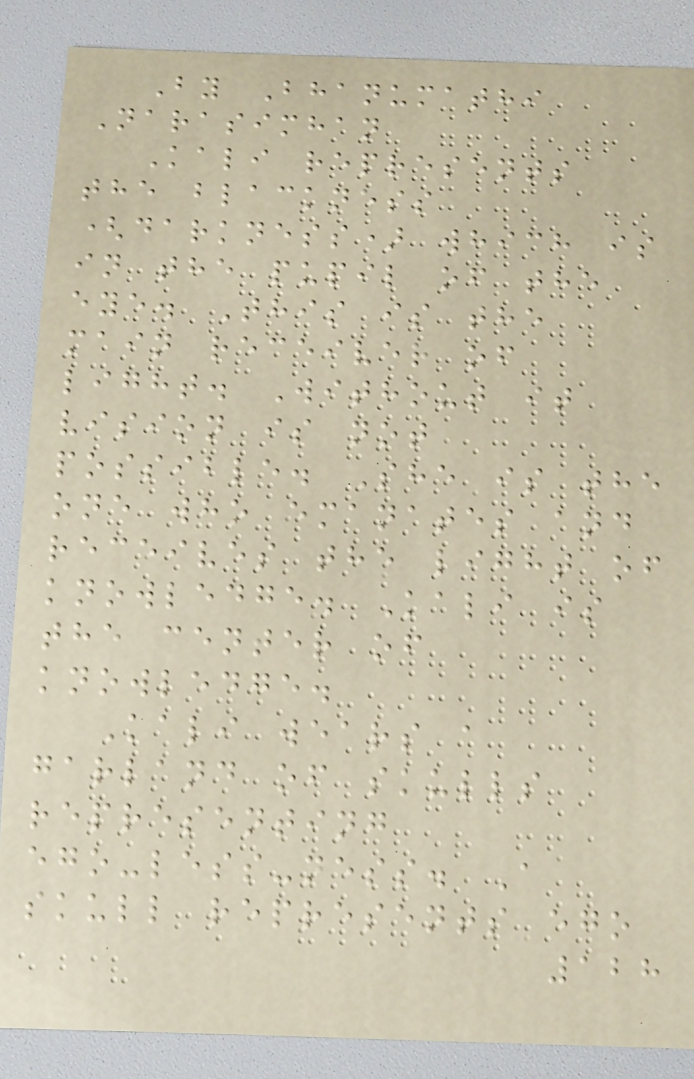By Bhanumathi
Narasimhan
Kali represents
the blackness
(darkness) which is
in the pupil of the
eye. This is the
main receiver of
light. Without it
vision is not
possible. She is the
one who emanates and
receives the light of
knowledge. Kali is
the center of
knowledge.
Kali wears a
garland of skulls
representing
ego-less-ness. A
skull represents ego
128
